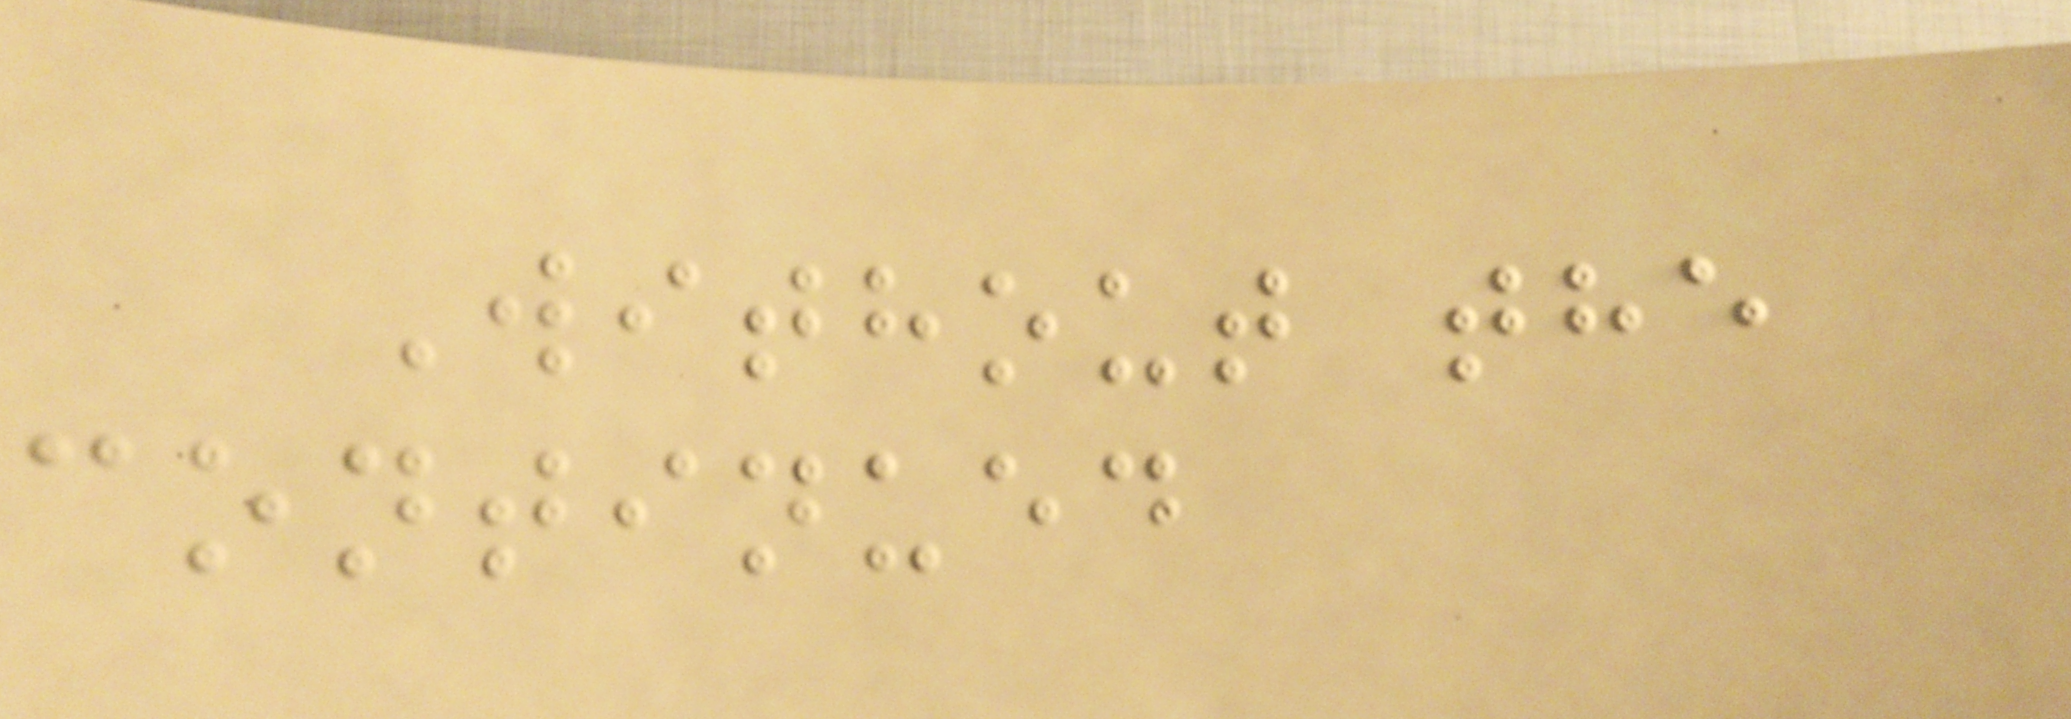Without the
continued
